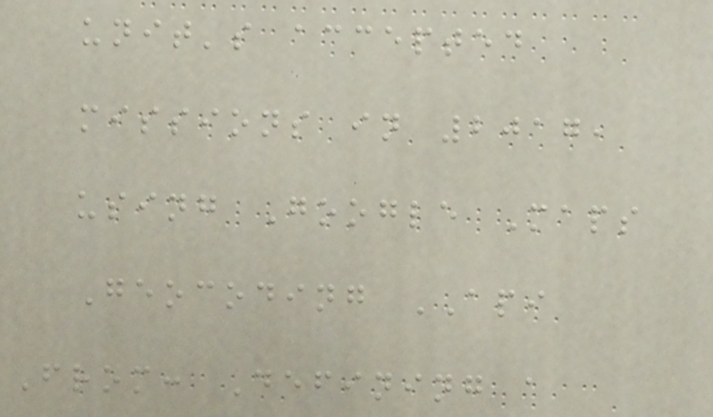unit's accepted
missions in 2017,
using Google Maps
Geocoding API
From: Defining a
